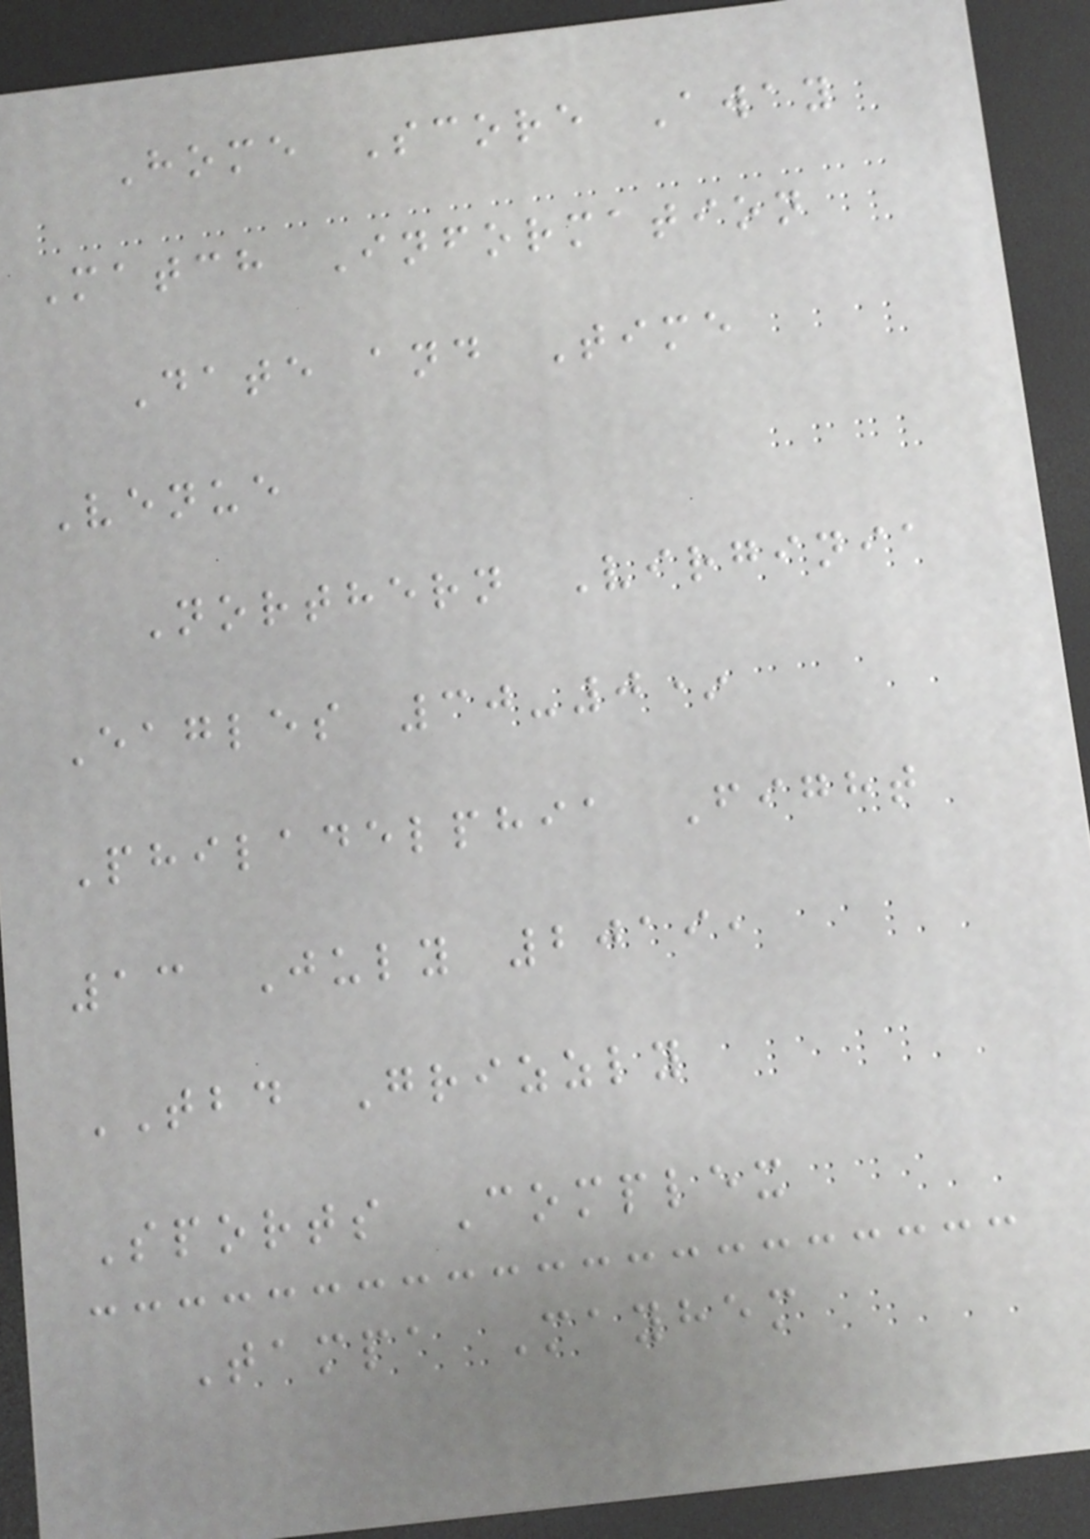Home Score Away
Match Information
Date and Time
Venue
Northern Virginia
Eagles 30-0*
Philadelphia Fight
13 July 2019,
TBD Grizzly
Sports Complex
Tampa Mayhem
